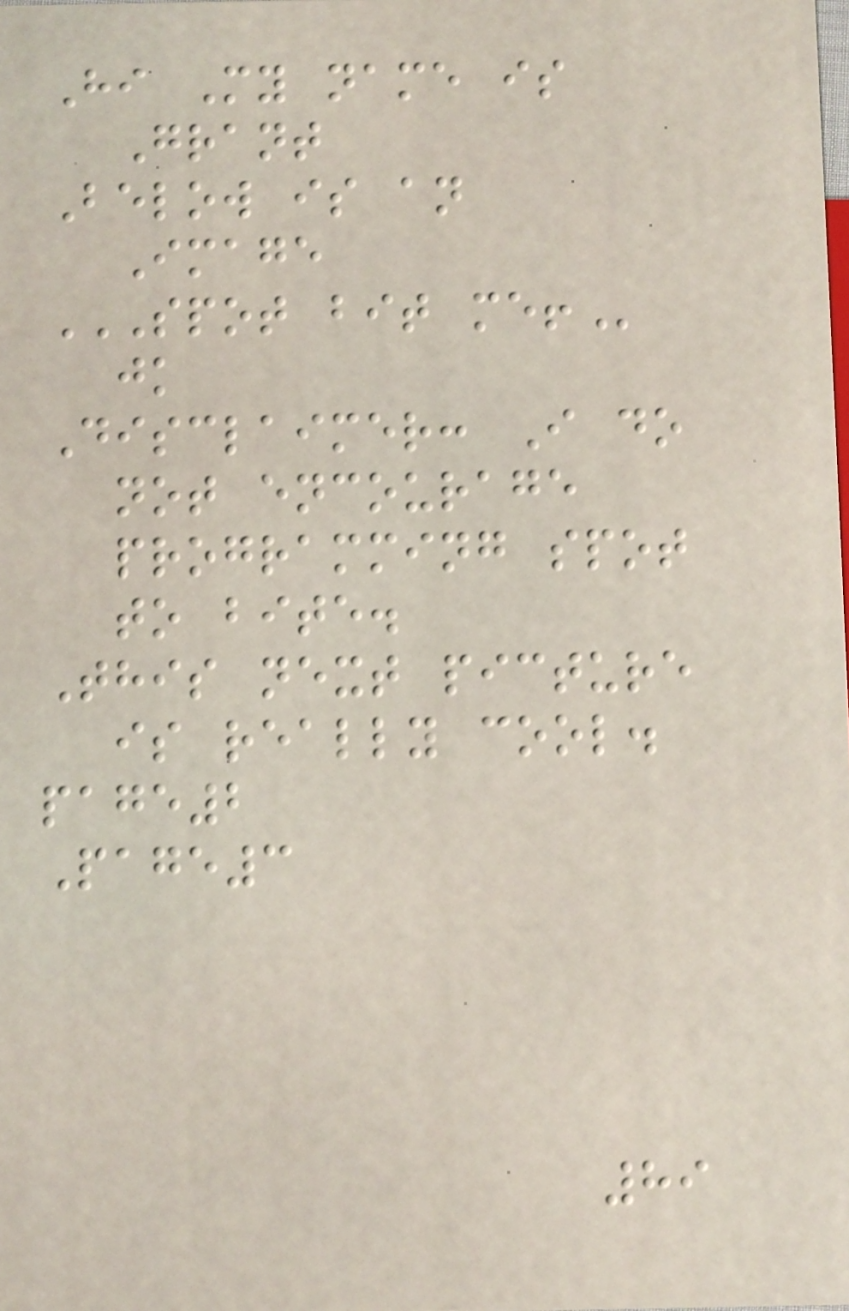Hi My name is
Grant
Below is an
Image
SPOT BIT ME!
jk
Disclaimer: I do
not encourage
programming spot
to bite.
This next picture
is really cool.
page2
Page3
89
